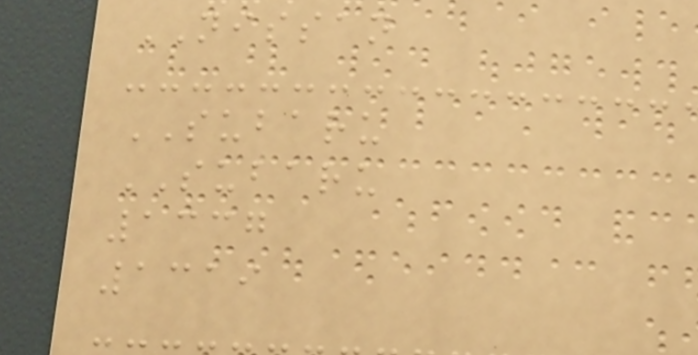NISSAN
SUBARU
SUBARU
1337
1319
